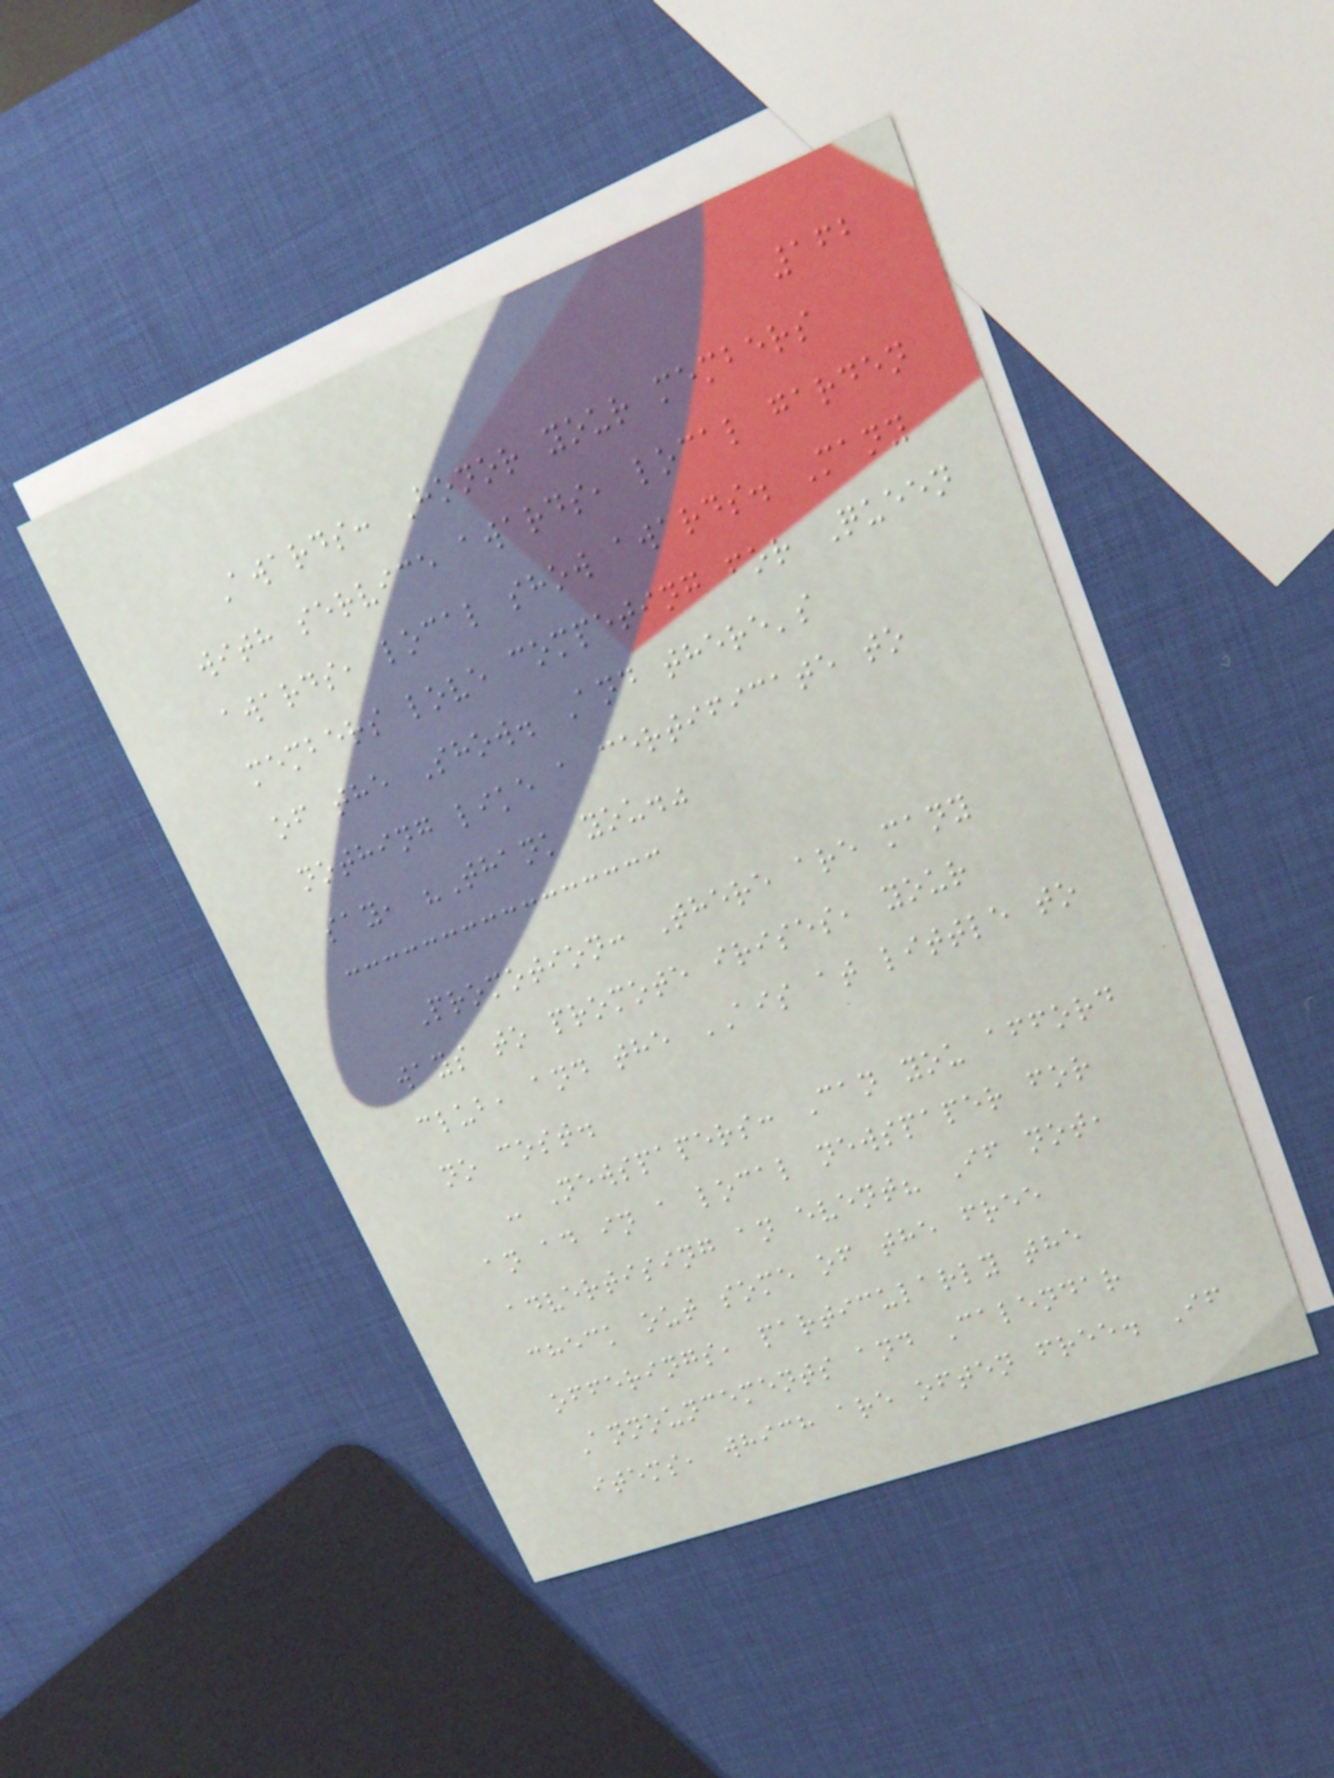162
Awards: Honor your members
with service awards, local garden
awards, local show awards. Many
members love competing for Queen
of the Show. And there's
nothing like a certificate to
say, "Thank you."
Promotion: There are many
ways to promote irises, your
club, and the AIS at little to
no cost.
- Newspapers: Can you afford
an ad in a local newspaper for
advertising an event? If not,
check out some of the free
offerings, particularly the
Announcements and Calendar
items, which are often free. If
